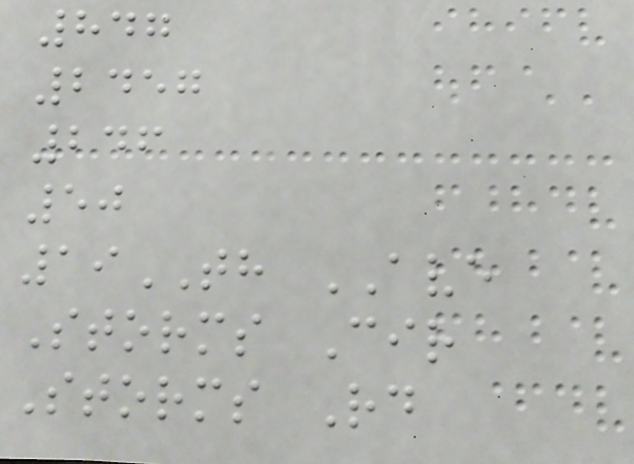847
2457
246
50
19TH AVE
Storms Cir
Storms Rd
